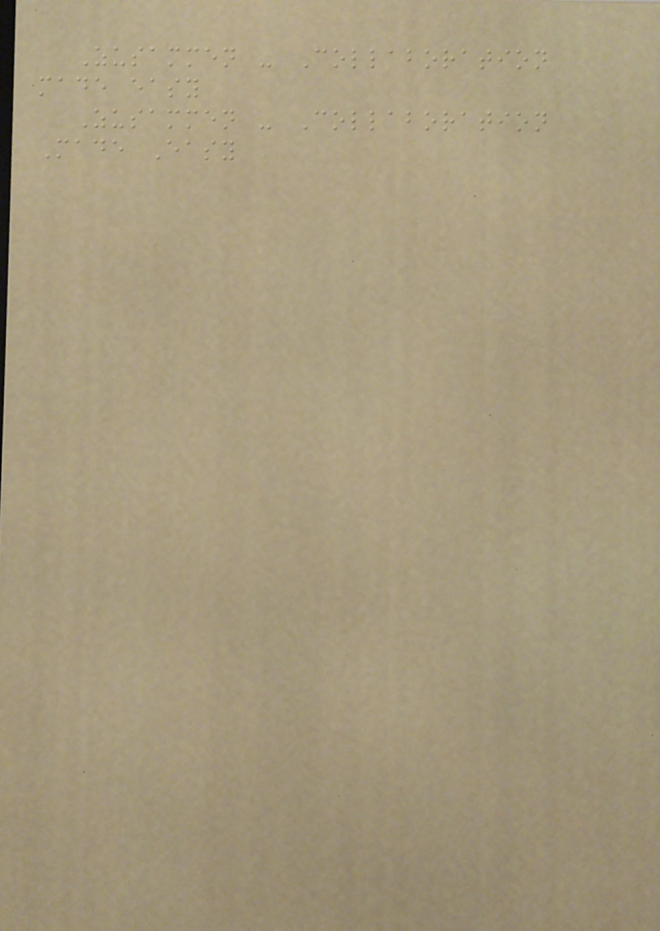Zusammen - Collaboration
made easy
Zusammen - Collaboration
Made Easy
